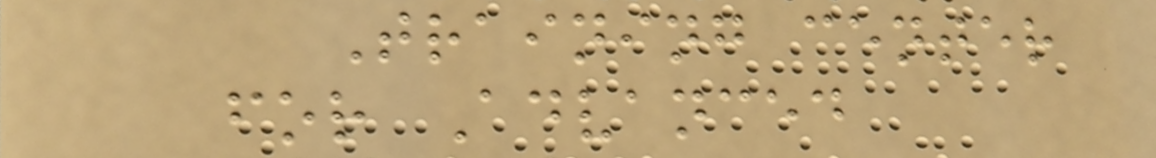Training center
for Advanced
